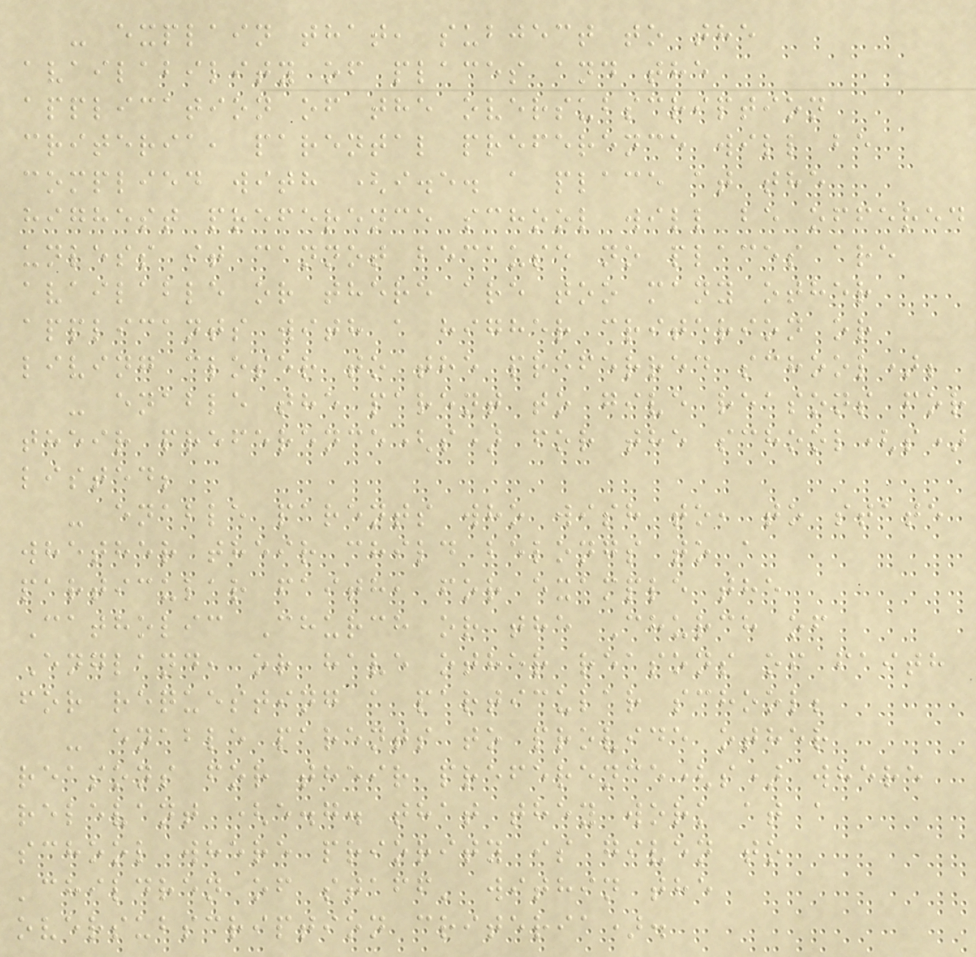- explain that, subject to the
availability of places and the
application of the oversubscription
criteria, parental preference will be
complied with (i.e. a place at the
highest preference school will be offered
unless it cannot because no places are
available or there are too many other
applicants with a higher criterion or
living closer to the preferred school);
- enable the parent to give reasons for
their preference(s) for the school(s)
listed;
- enable parents who wish to, to state
whether their child belongs to a
particular faith, for example the
Catholic Church or the Church of
England, or have other reasons of faith
for requesting a particular school;
- enable parents to provide other
reasons for their preference(s) where
relevant (e.g. that they work at a
school where priority is given to
'children of staff' within the
oversubscription criteria).
